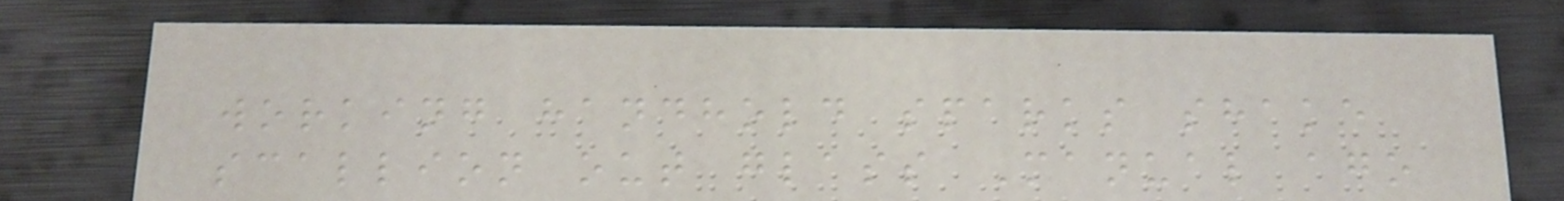working handhold sparks shake
scallion out glass Manual ago
